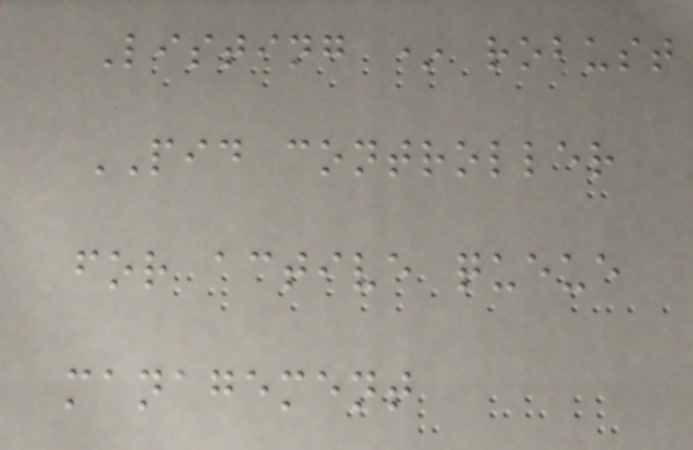Listing * robust
PID controller
for active queue
management
